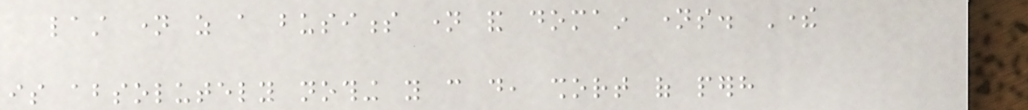last name as a business name and domain names. There
is absolutely nothing you can do, short of perhaps
